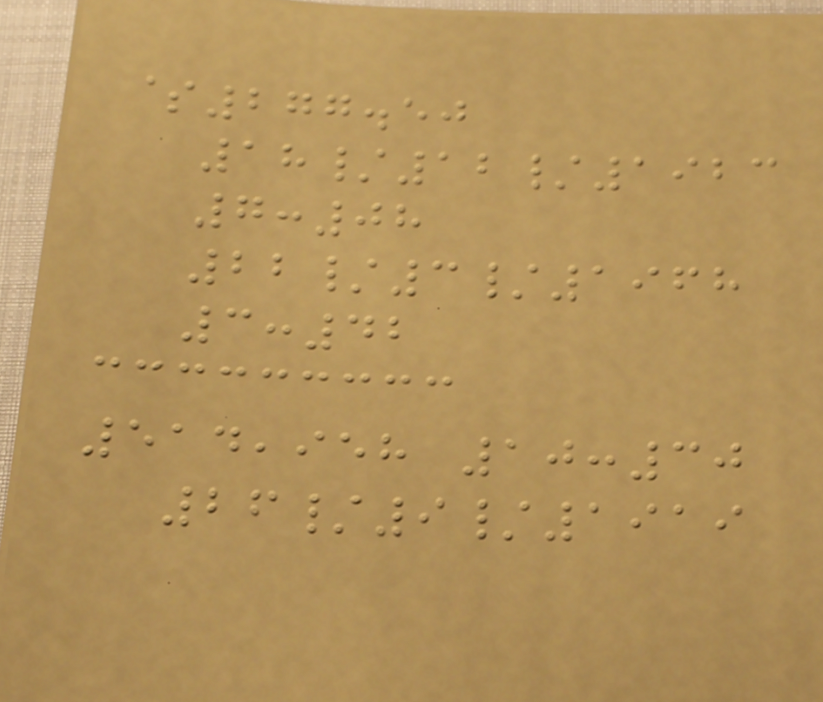$277.50
18/12/1923
7:08
22/3/1968
3:42
514,958 10:30
26/9/1919
